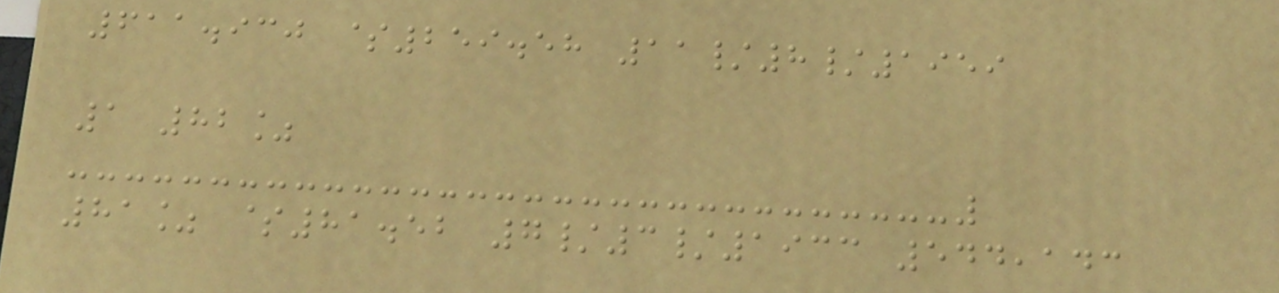611.930 $259.58 11/8/1959
1 82%
81% $81.52 7/3/1933 544,143
